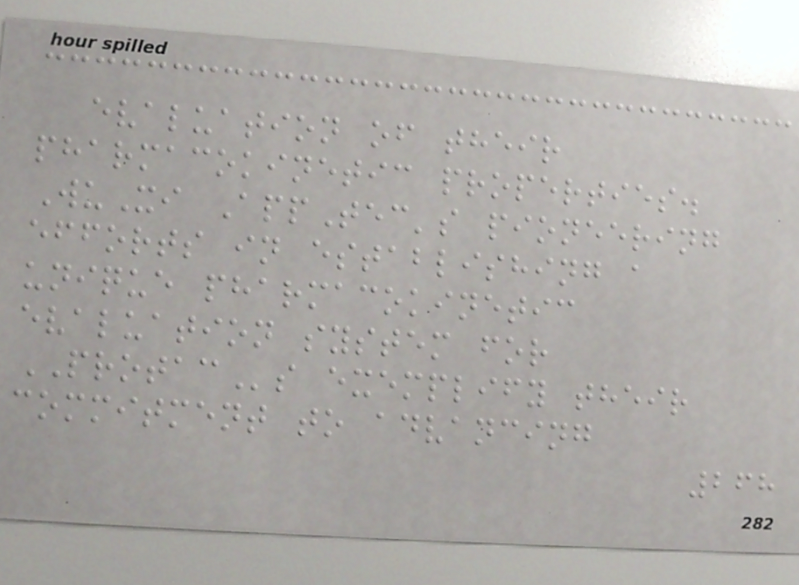evaluation of their
pharmacokinetic properties.
WuXi AppTec's pioneering
efforts in establishing a
unique pharmacokinetic
evaluation system for
PROTACs exemplify their
commitment to advancing
268
